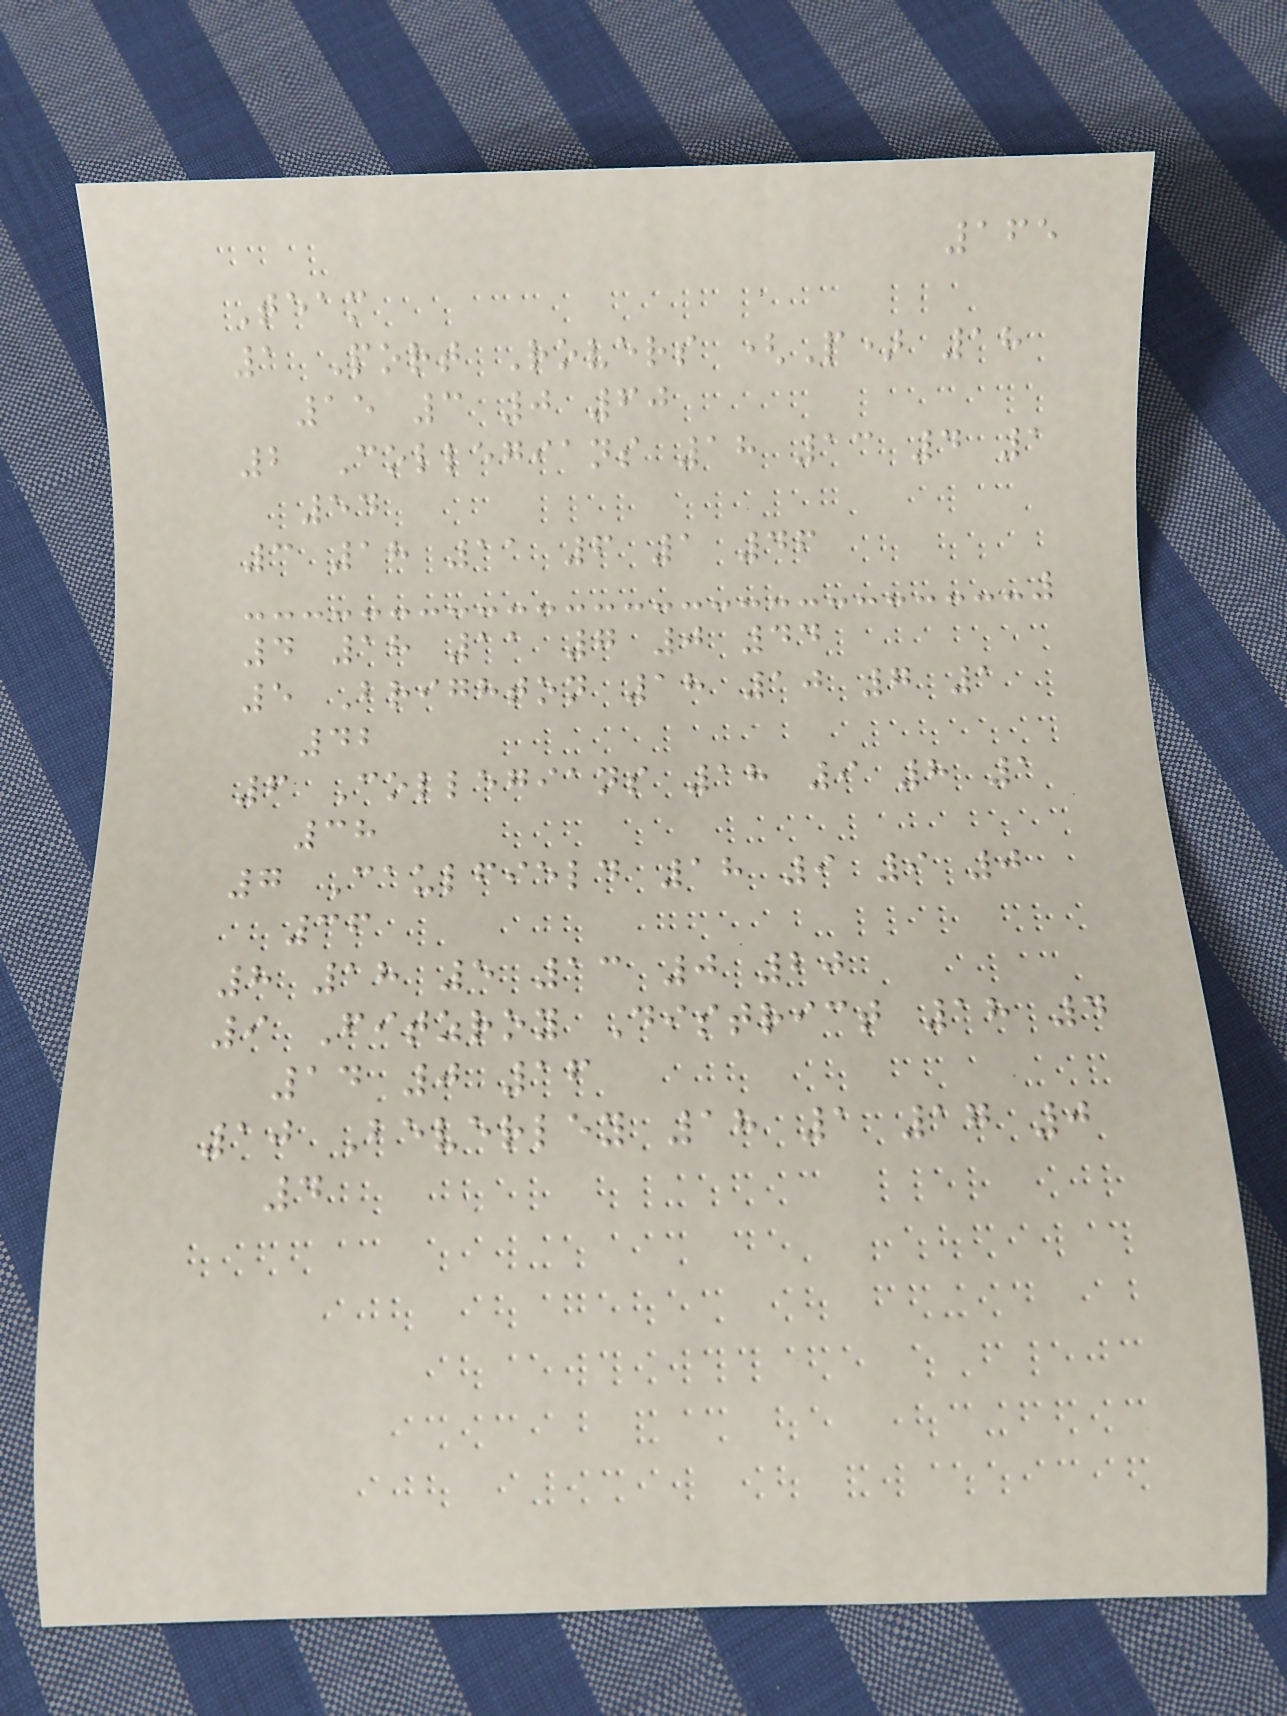165
Team
1 Port Rovers (P) 18
15 3 0 60
2 Collegians 18 13 4 1
54
3 18 11 6 1 46
4 18 11 7 0 44
5 Brighton 18 10 7 1
42
6 Collegians 18 9 8 1
38
7 Caulfield 18 9 9 0
36
8 18 5 13 0 20
9 Fitzroy District 18 4
14 0 16
10 Beverley 18 1 17 0
4
